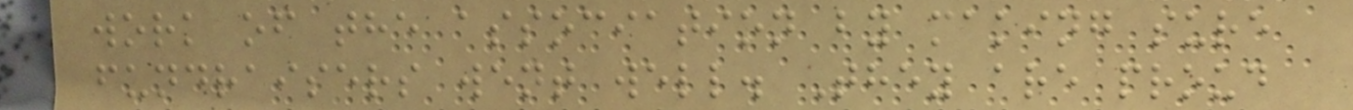work of the association by making sure
fundraisers went well. They are proud
